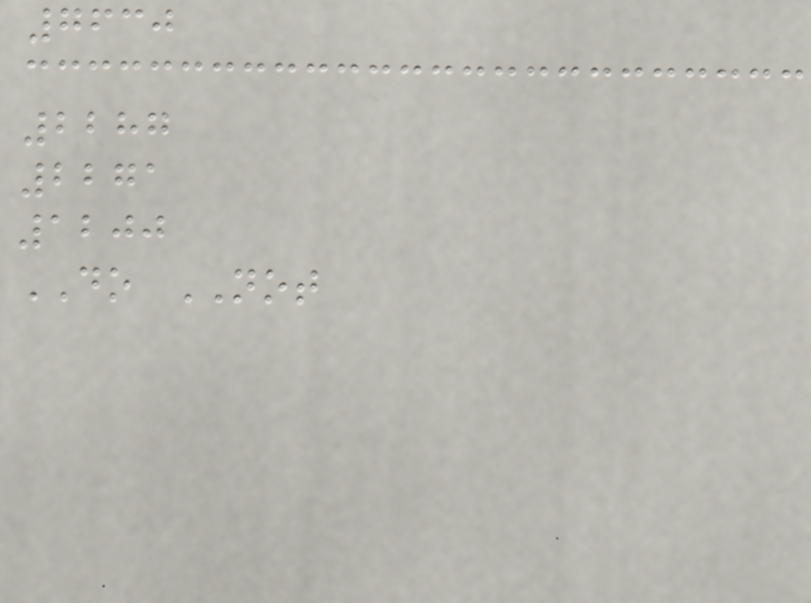7630
2287
2271
1200
DO NOT
